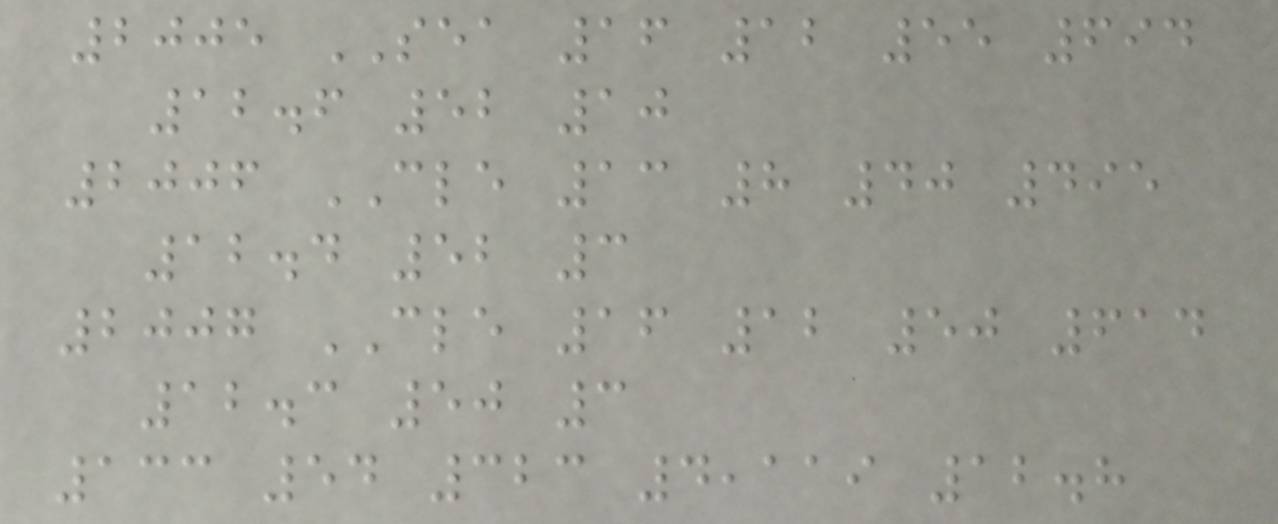2005 SEA 16 12 55 694
12.6 52 10
2006 CLE 13 8 40 495
12.4 52 3
2007 CLE 16 12 50 614
12.3 50 3
133 54 323 4,119 12.8
